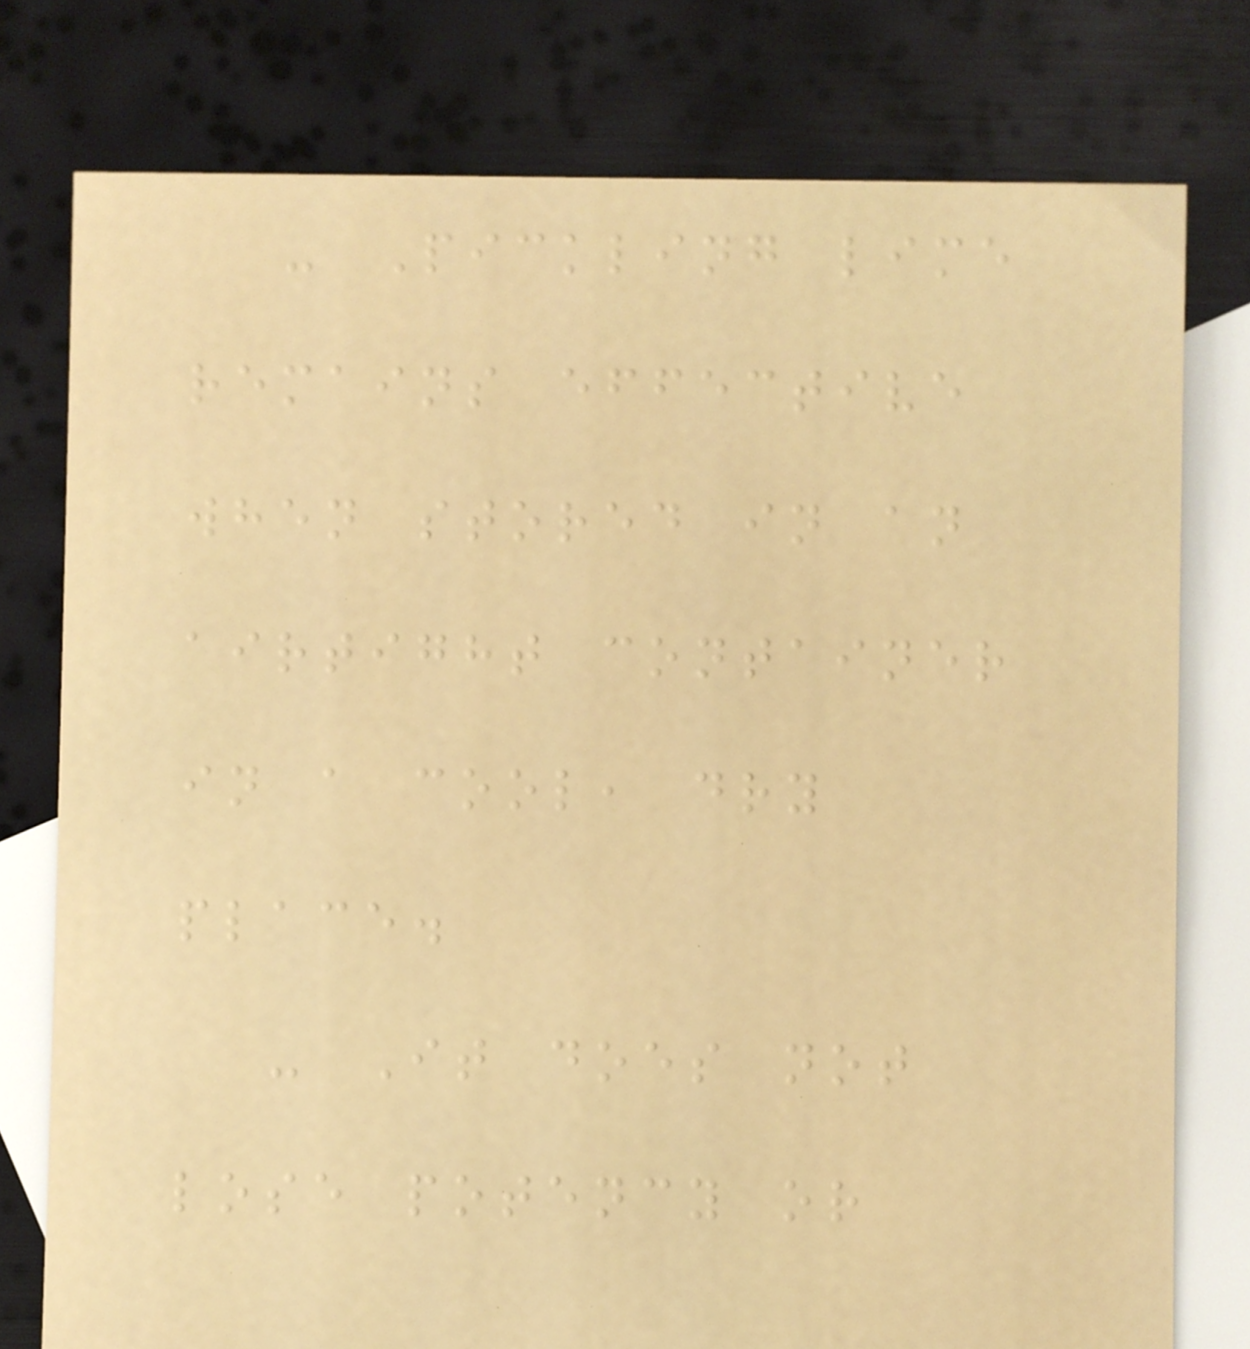- Pickling lime
remains effective
when stored in an
airtight container
in a cool, dry
place.
- It does not
lose potency or
